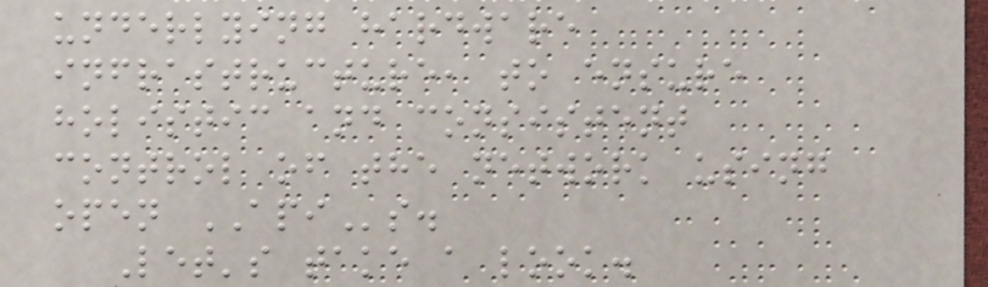underlying hardware
infrastructure, to ensure
holistic and consistent
control of the network using
open APIs.
Let's take a look.
